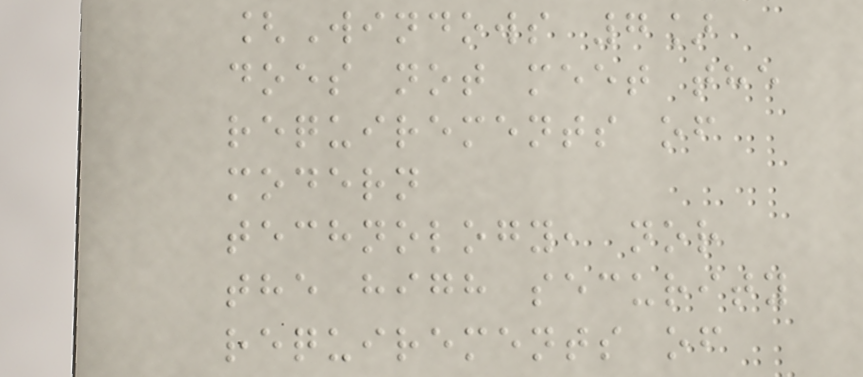[Windows 7]
does not meet the
requirements of
modern
technology, nor
the high security
requirements of
